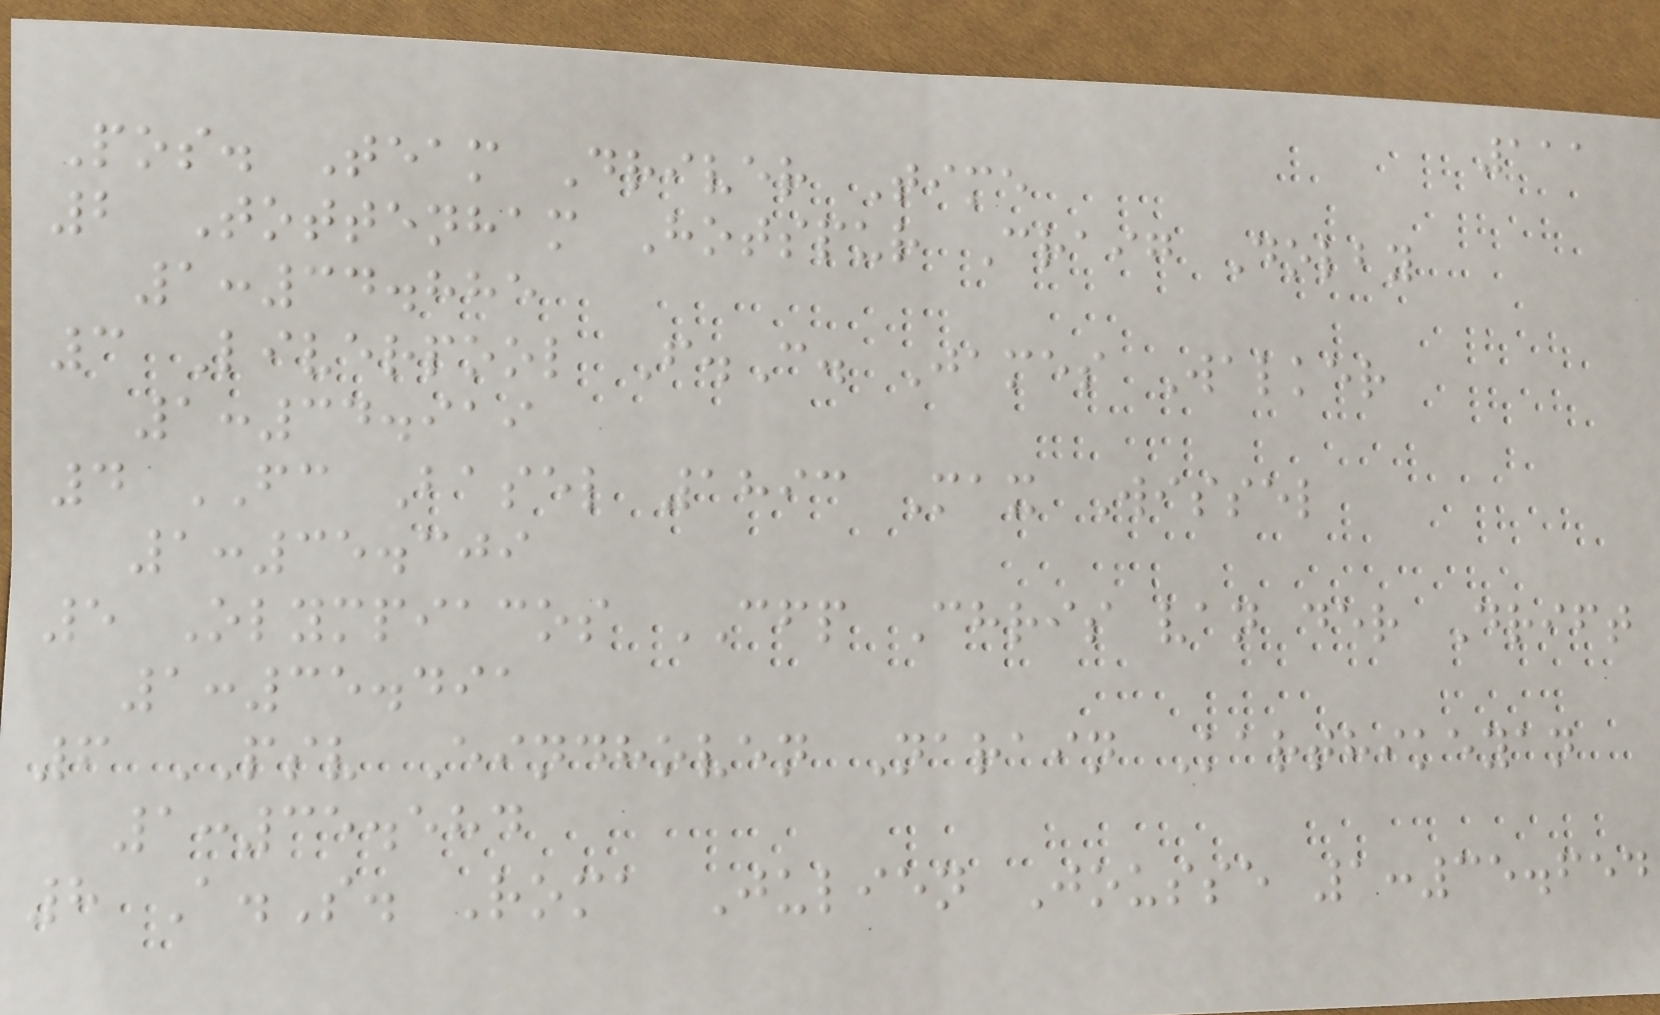111
Pos. Team Driver Time
2 Tottenham Hotspur Craig Dolby
1:34.885
3 Liverpool F.C. James Walker
1:34.919
4 FC Basel 1893 Max Wissel
1:35.309
5 Olympiacos CFP Chris van der Drift
1:35.491
6 PSV Eindhoven Narain Karthikeyan
1:35.584
8 A.S. Roma Julien Jousse 1:35.654
